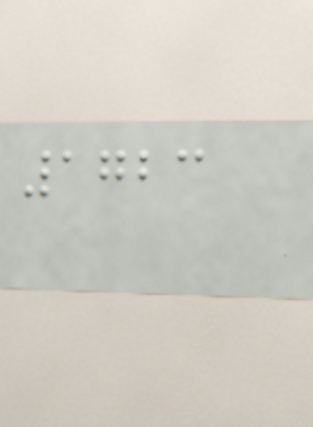1723
